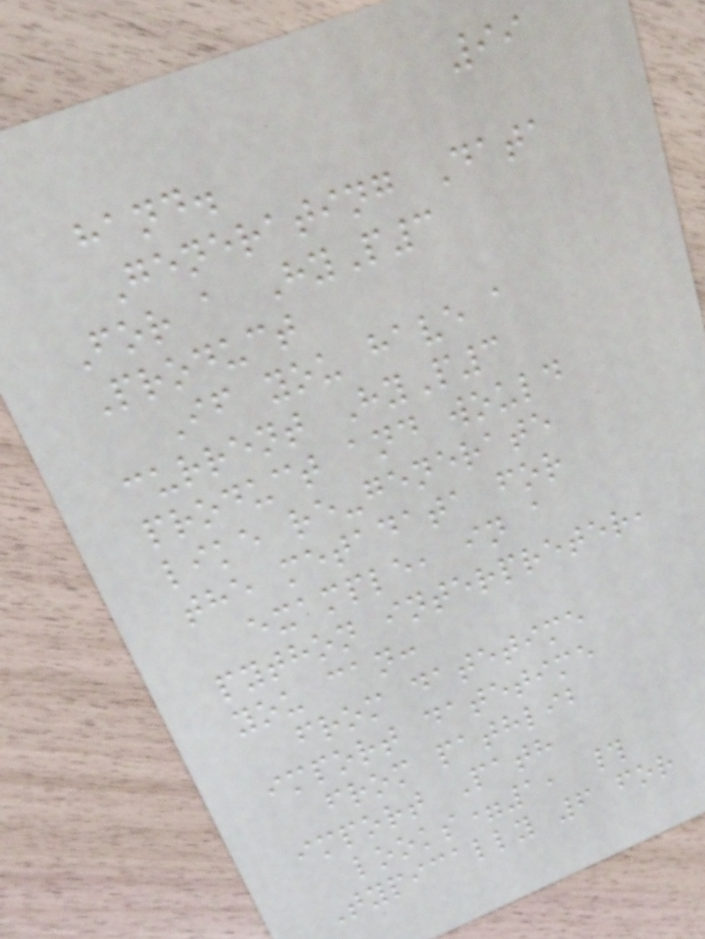99
hand.
Generating Data
For a HyP3
Product
If you have a
current HyP3
product and would
like re-generate
the metadata for
example, in a
python interpreter,
you can:
from datetime
import datetime
from pathlib
import Path
looks=1, #
Typically 6 for
